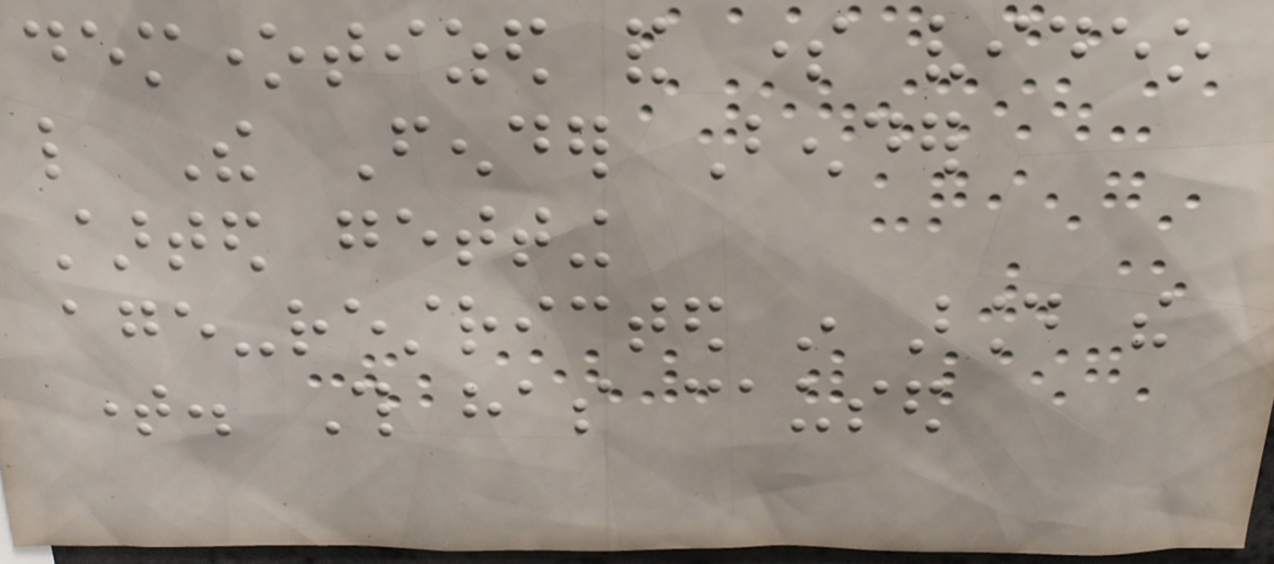demonetized and some video
like The Fender Bender
started getting
age-restricted in around the
time. This has caused
